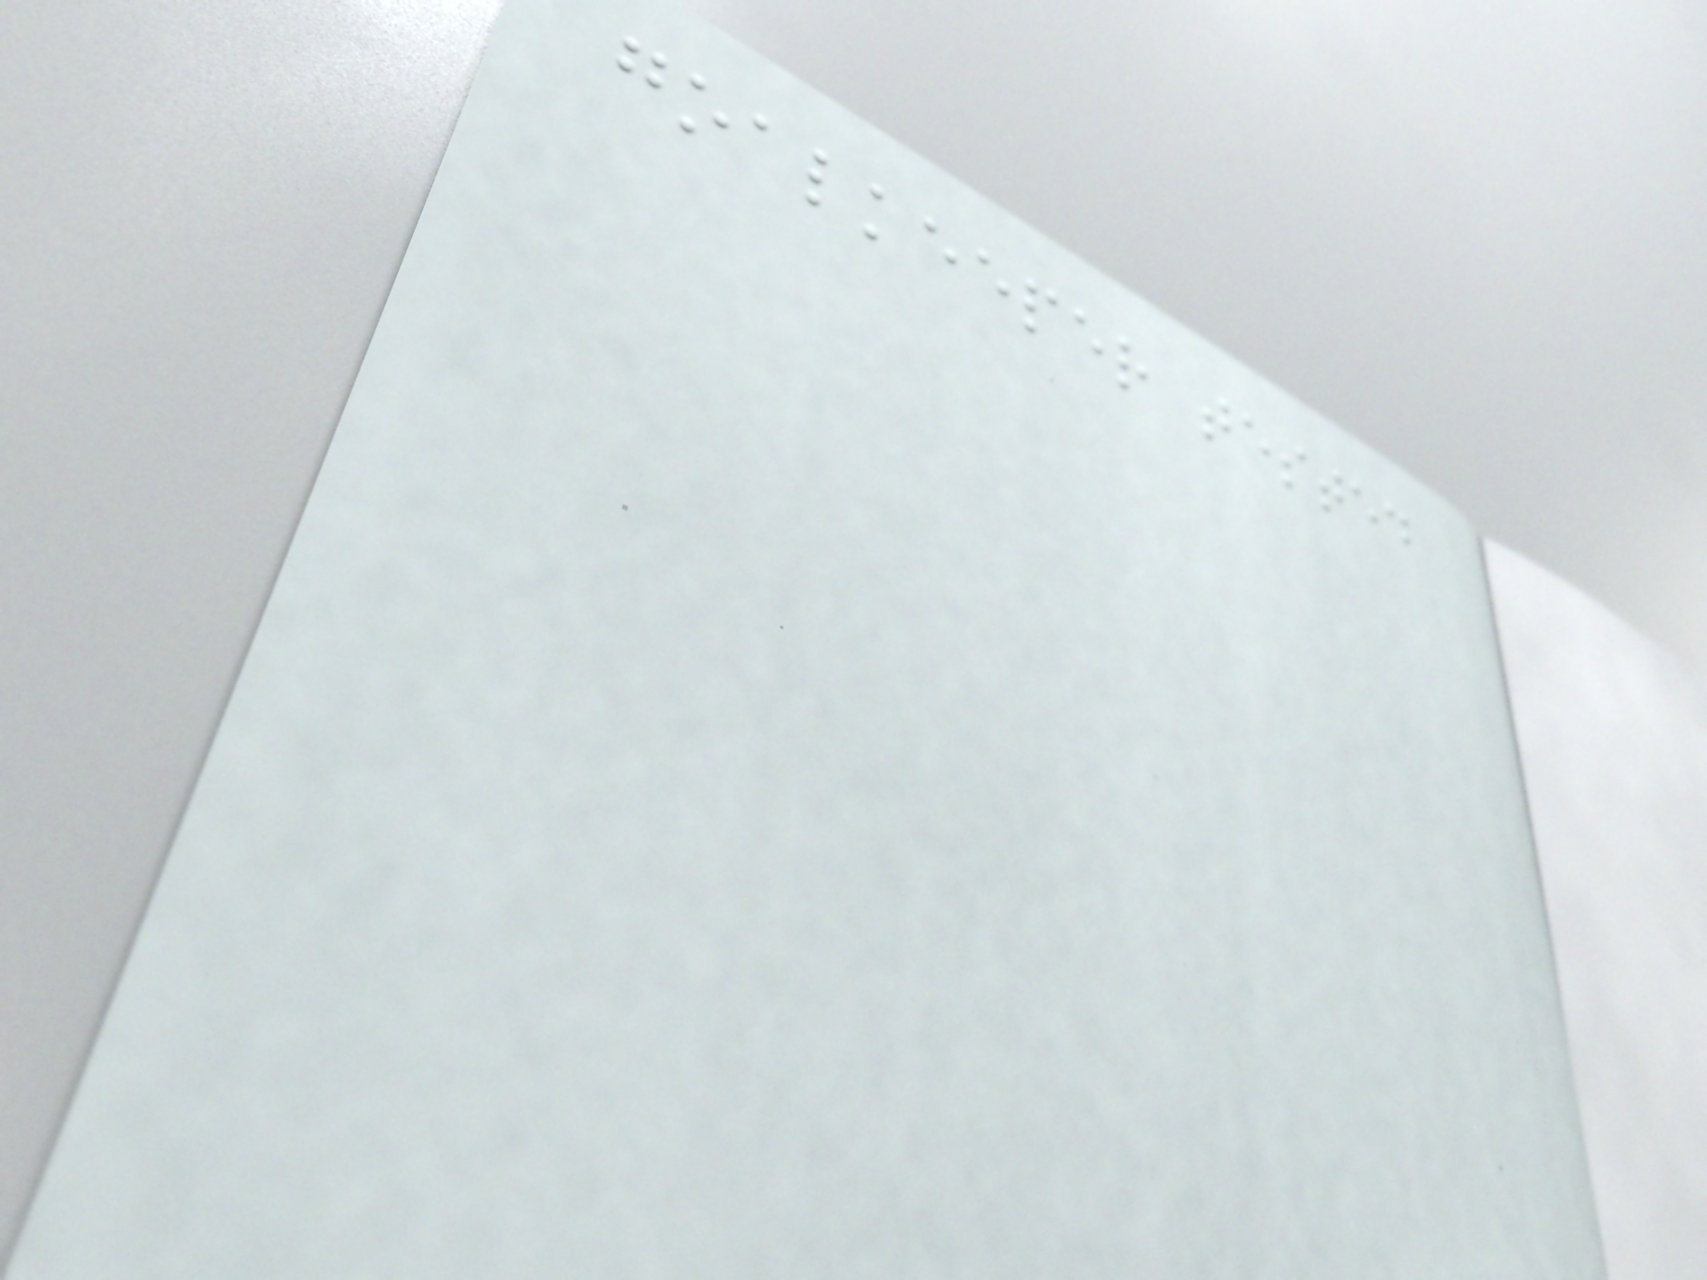goalkeeper tested
